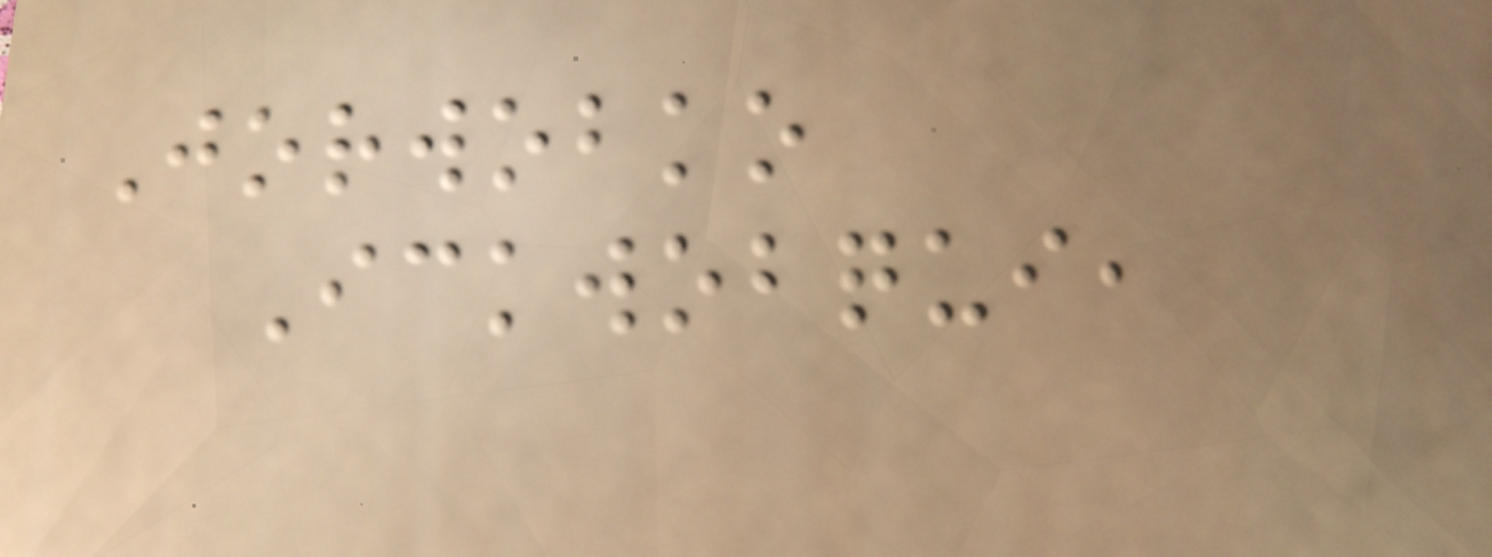Jorwobko
Ickwobqui,
